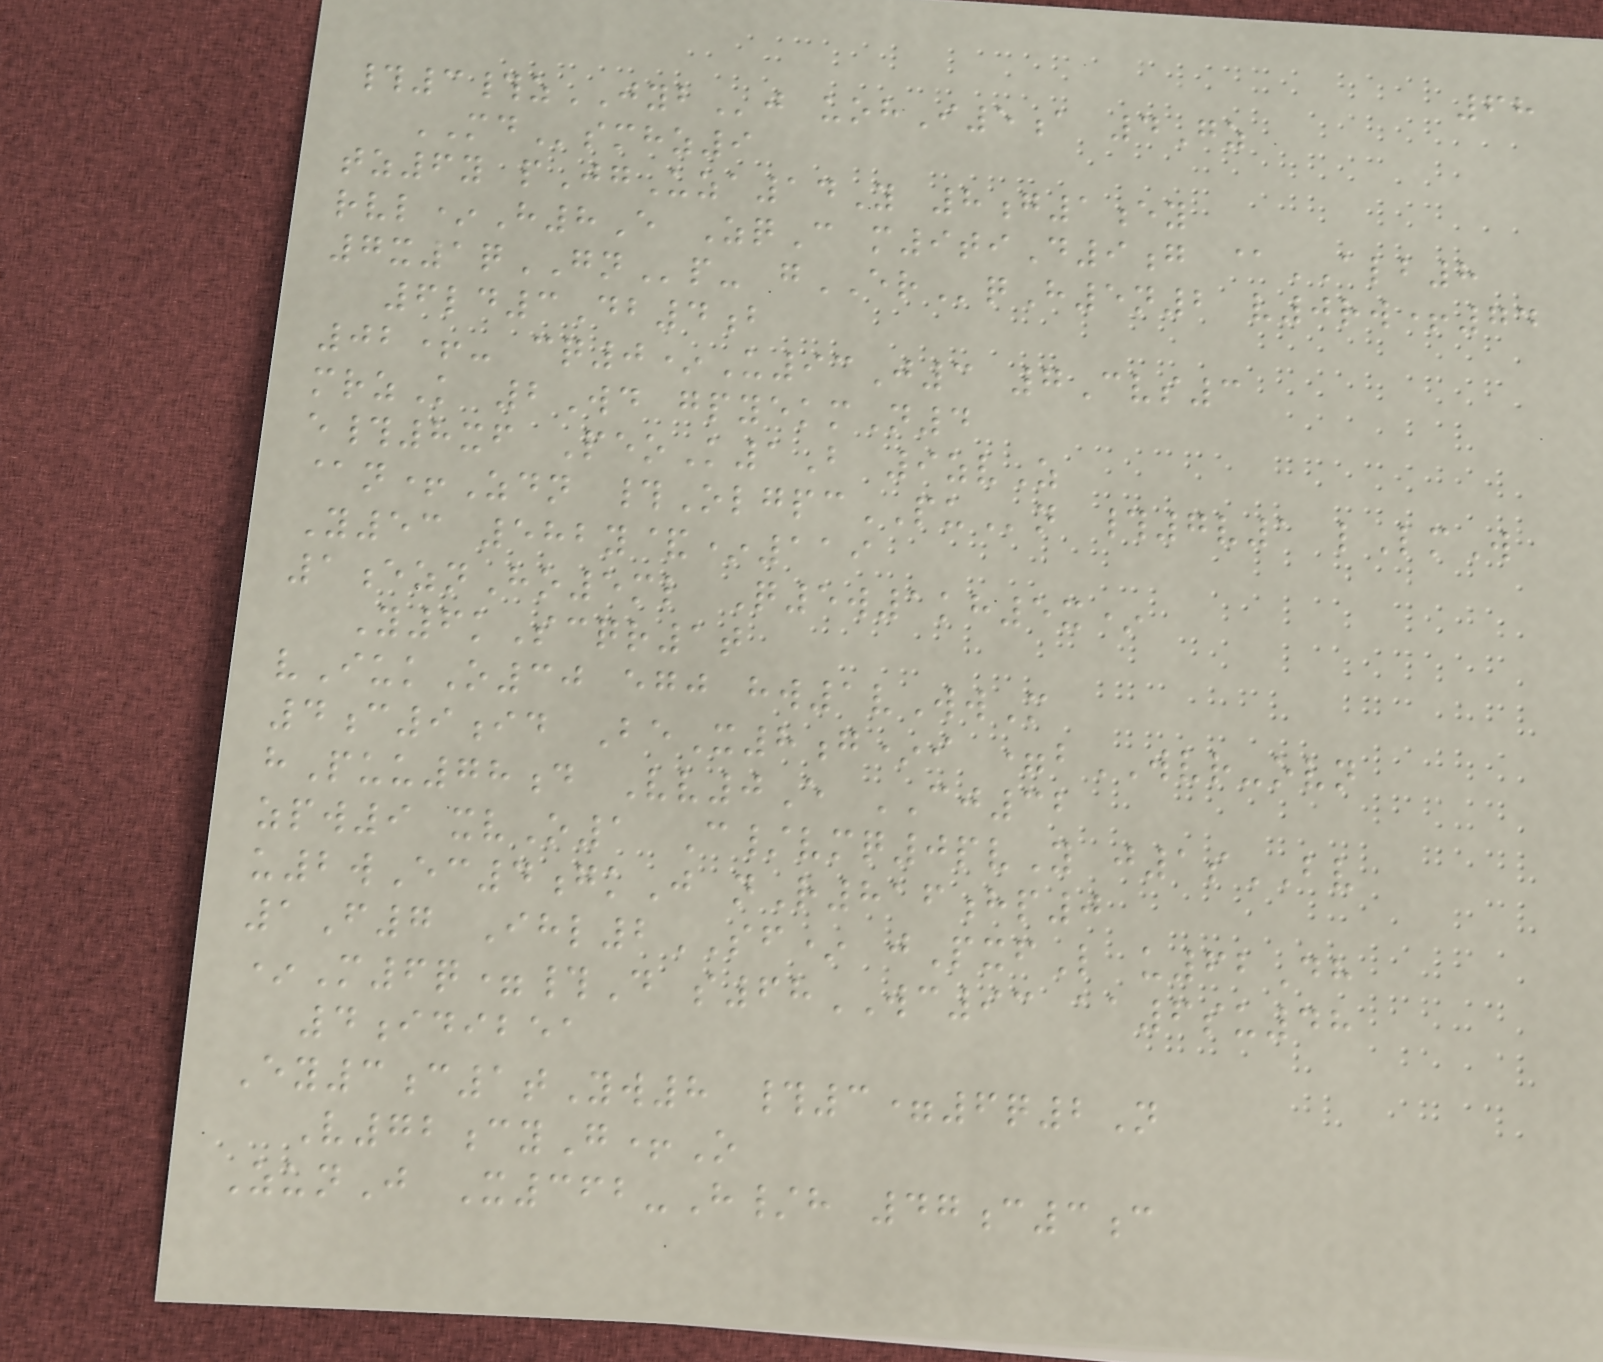68
#3#zJYBj uohI5a 4Gz
MDsmhz9
tz6y pJgUza14Y 8g1ey
rvl*H8E ZqC m9tiD9g @ALB8
7x1qGNp- gERqH5n2 v0rw+74
6ld3Db4b
02+- cq0*U93J3 7Cvs3
mrzK 2Wd gpyekmN4
e#8xf PeoK1B 9zvZ
@n+Zdn #OlgpcPUn #7v1 lLmW
Y53 582y&*119
1eznHo5ml Q5w1kh5x*
Y6kScqr1t
vIukO30 egj hw1vWwM
4c9id BeX8g*i =bWVR-ovn
hPuu78d Vv0E CJ32
zpw9 xvO1 C/vmq0pvY j1sBV
u2wEc4gkJ nR816hp0
1F7 Ihl2SF* jPxfL u62Dh
*M6q=#D s68WC93 aa6su48
4idibea
Ey3c1tYw8 #3=6q2N
V72cyG+O
ZunJ X362-H/h 47c3c
